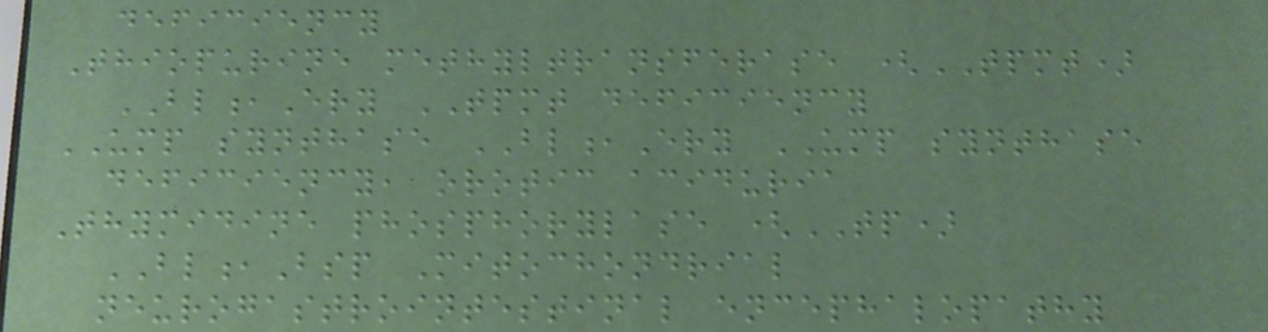deficiency
Thiopurine methyltransferase (TPMT)
BL,Ery TPMT deficiency
UMP synthase BL,Ery UMP synthase
deficiency, orotic aciduria
Thymidine phosphorylase (TP)
BL,Bsp Mitochondrial
neurogastrointestinal encephalopathy
